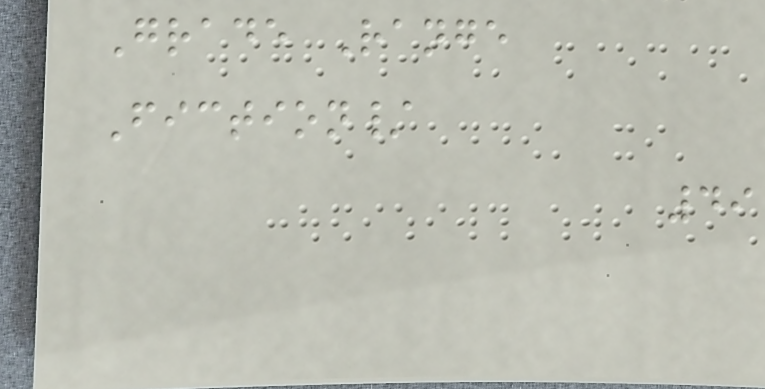Grade Range
Fiction/
49
